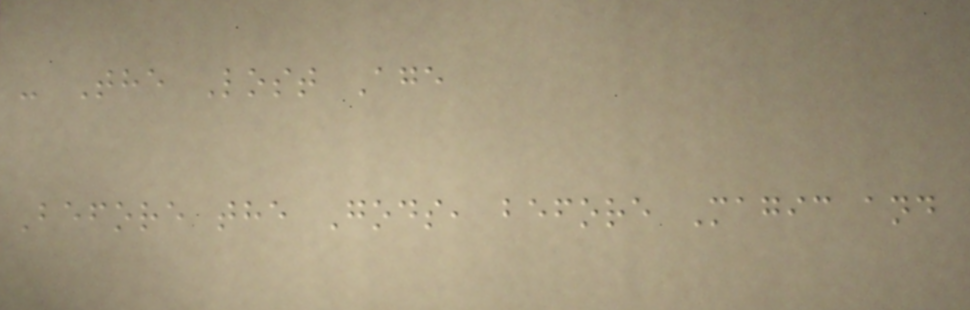- The Lost Age
Before the Gods, before Magic and
